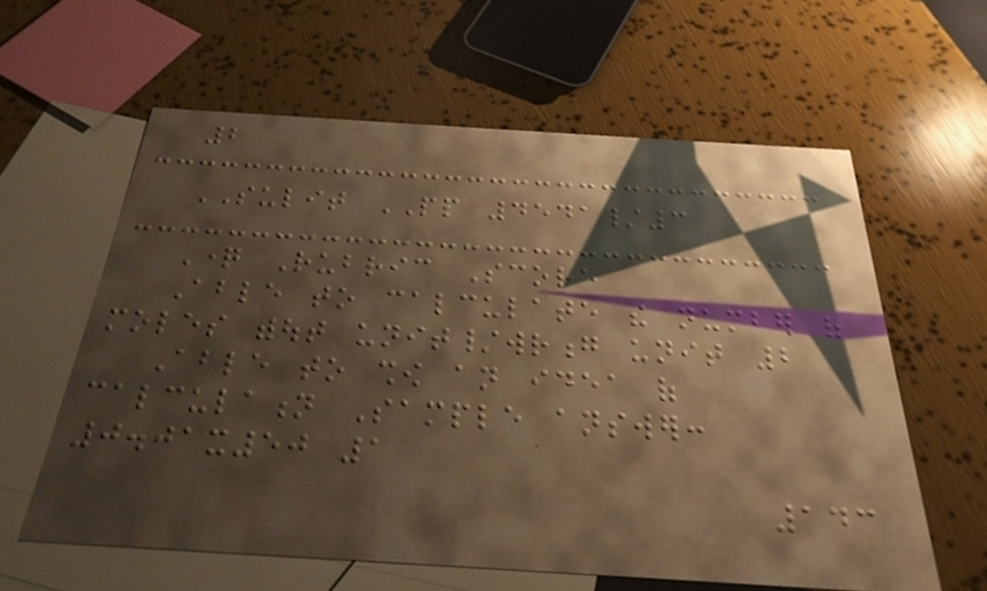2
SULIT PP 4541/3
Question Rubric Score
Able to calculate the number of
moles without unit/wrong unit 2
Able to show an idea of
calculation Sample answer:
0.01x50 1
143
